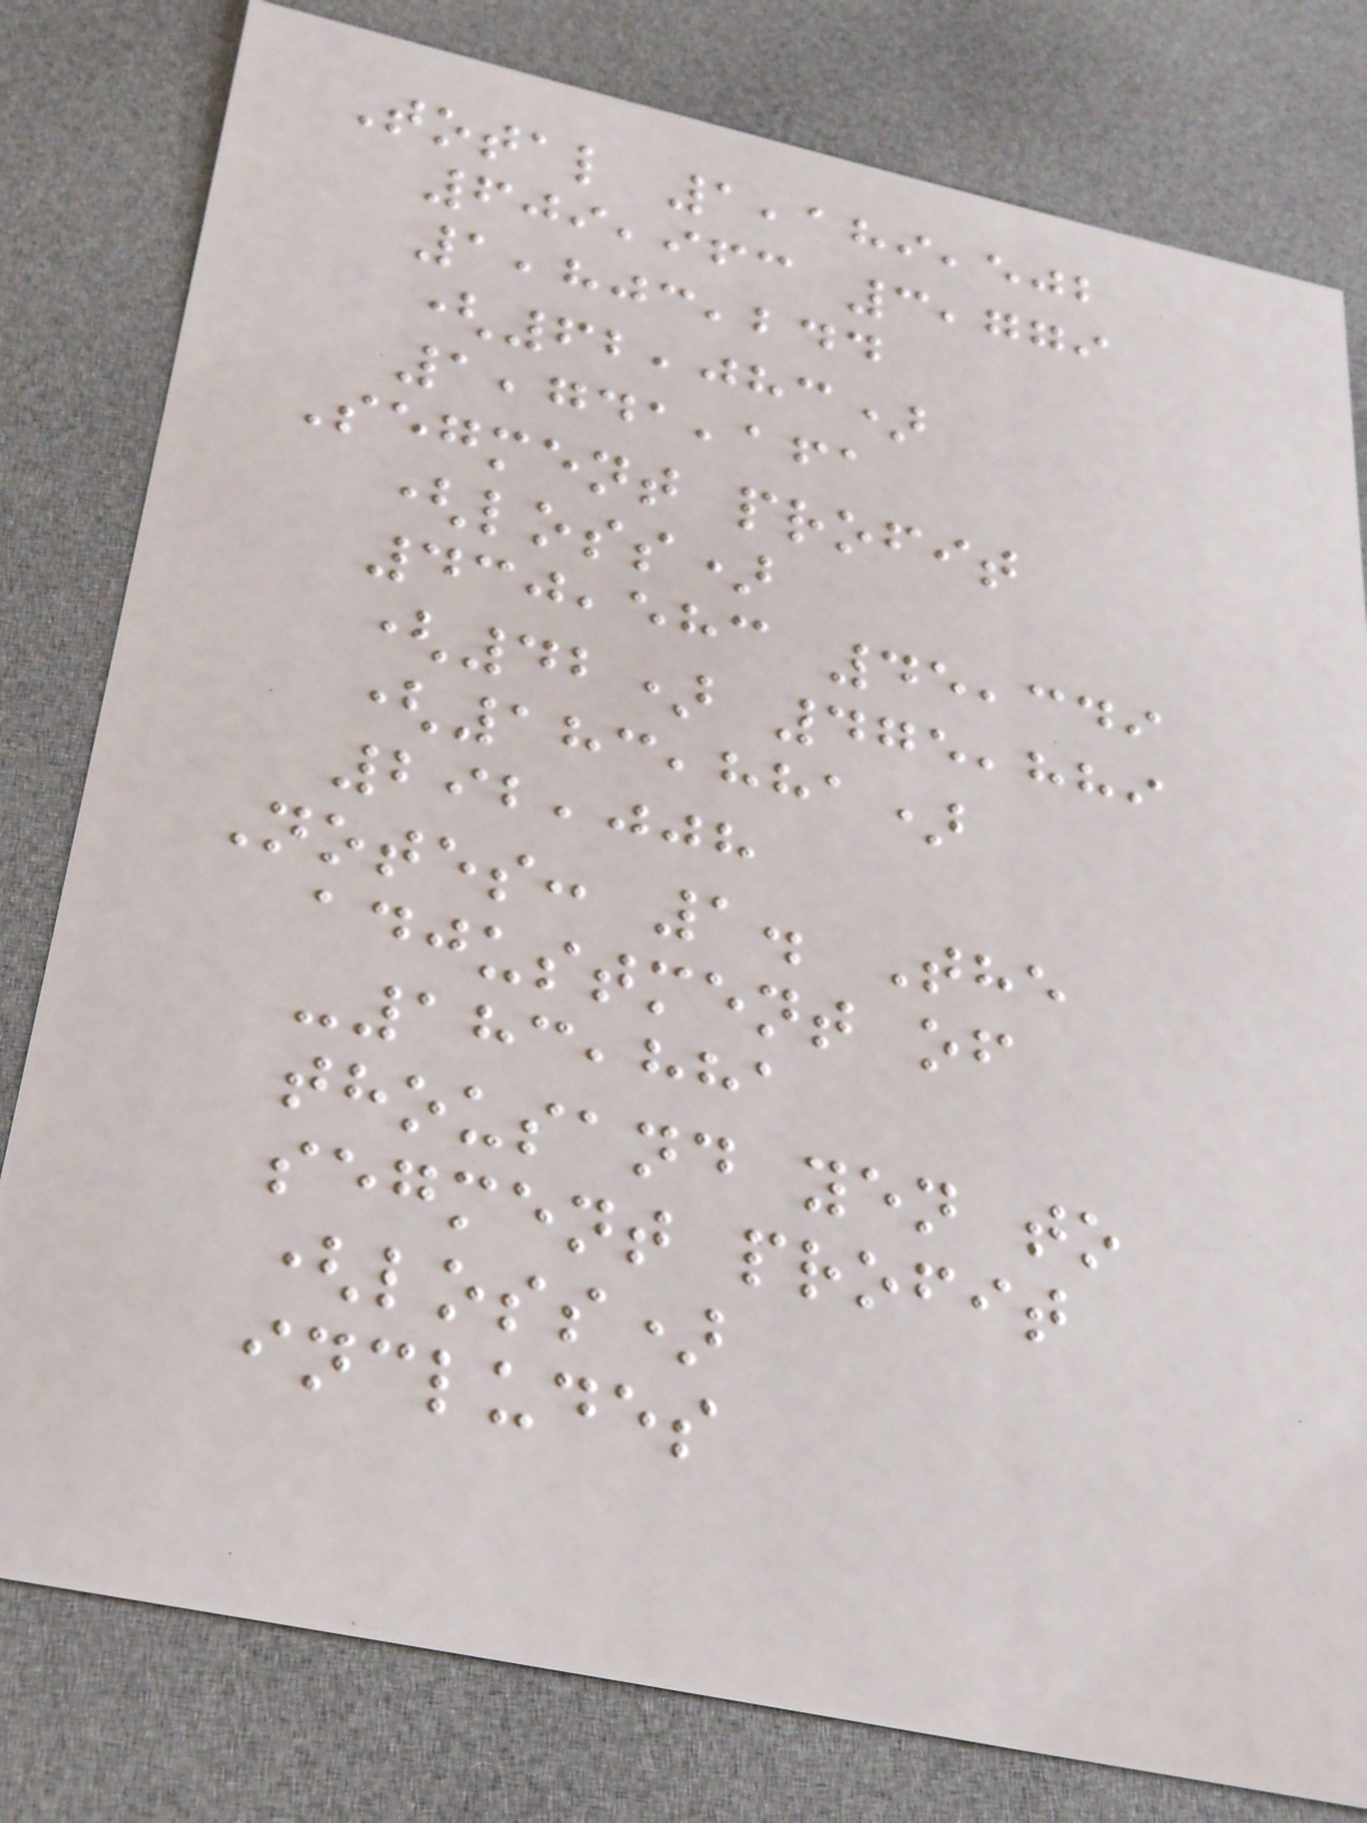Total 1,189,502
609,963 3,779
1,803,244
(62,083)
1,741,161
Segment profit
(loss)
430,583 45,349
(42) 475,889
(183,881)
292,008
Notes: 1. The
adjustment of
-183,881
thousand yen to
segment profit
(loss)
includes
